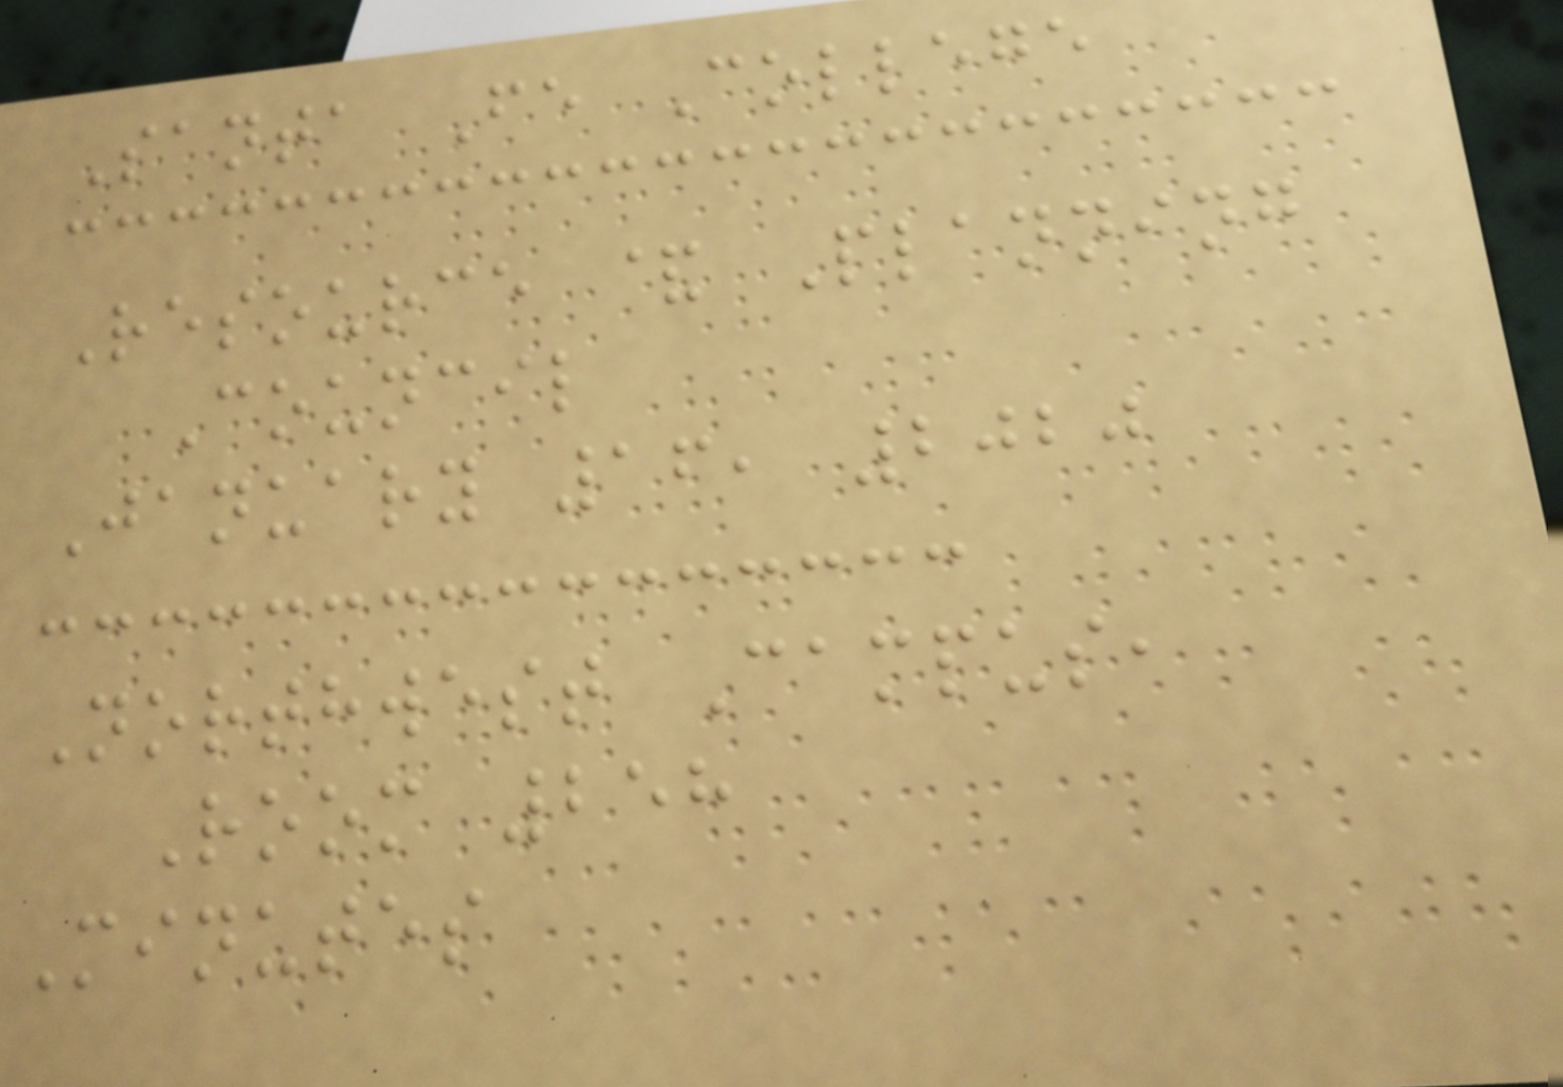Santa Fe College
Resource & Planning
Council
January 16, 2020
Northwest Campus,
Room 258
Minutes
